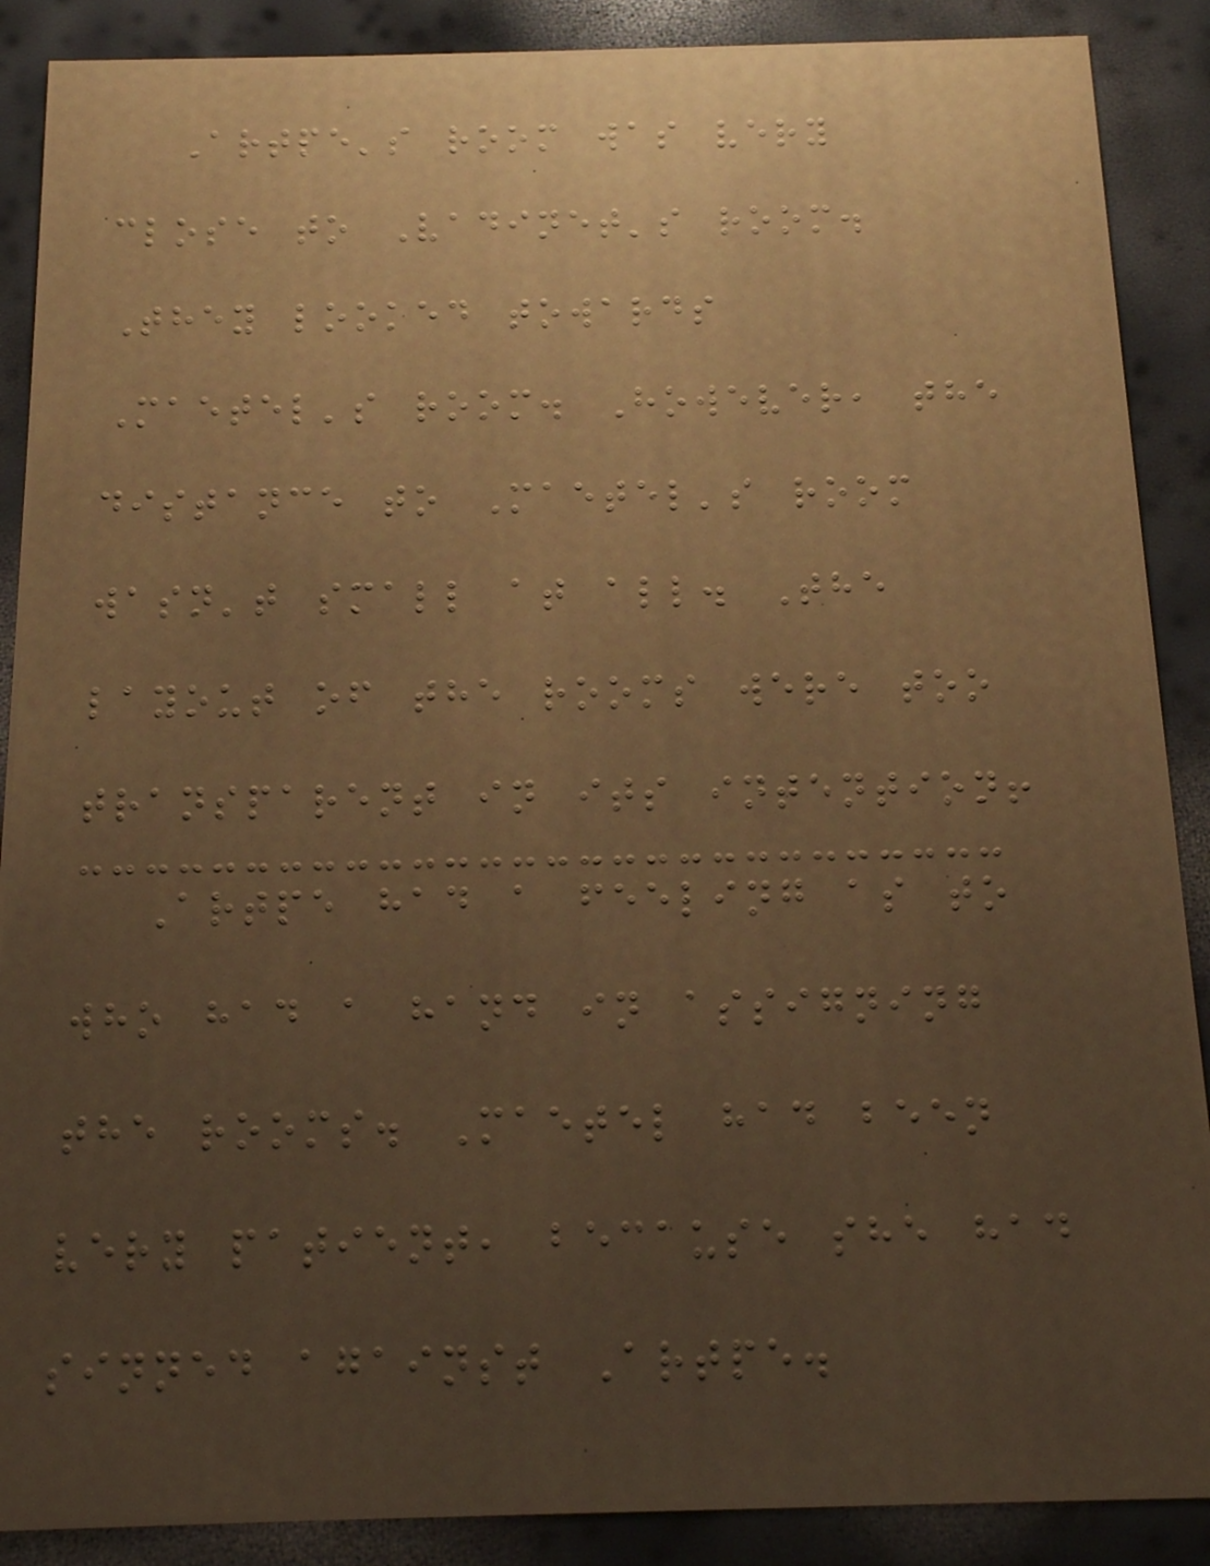Artpe's room was very
close to Vadinet's room.
They looked towards
Maetel's room. However, the
distance to Maetel's room
wasn't small at all. The
layout of the rooms were too
transparent in its intention!
Artpe had a feeling as to
who had a hand in assigning
the rooms. Maetel had been
very patient, because she had
sinned against Artpe.
